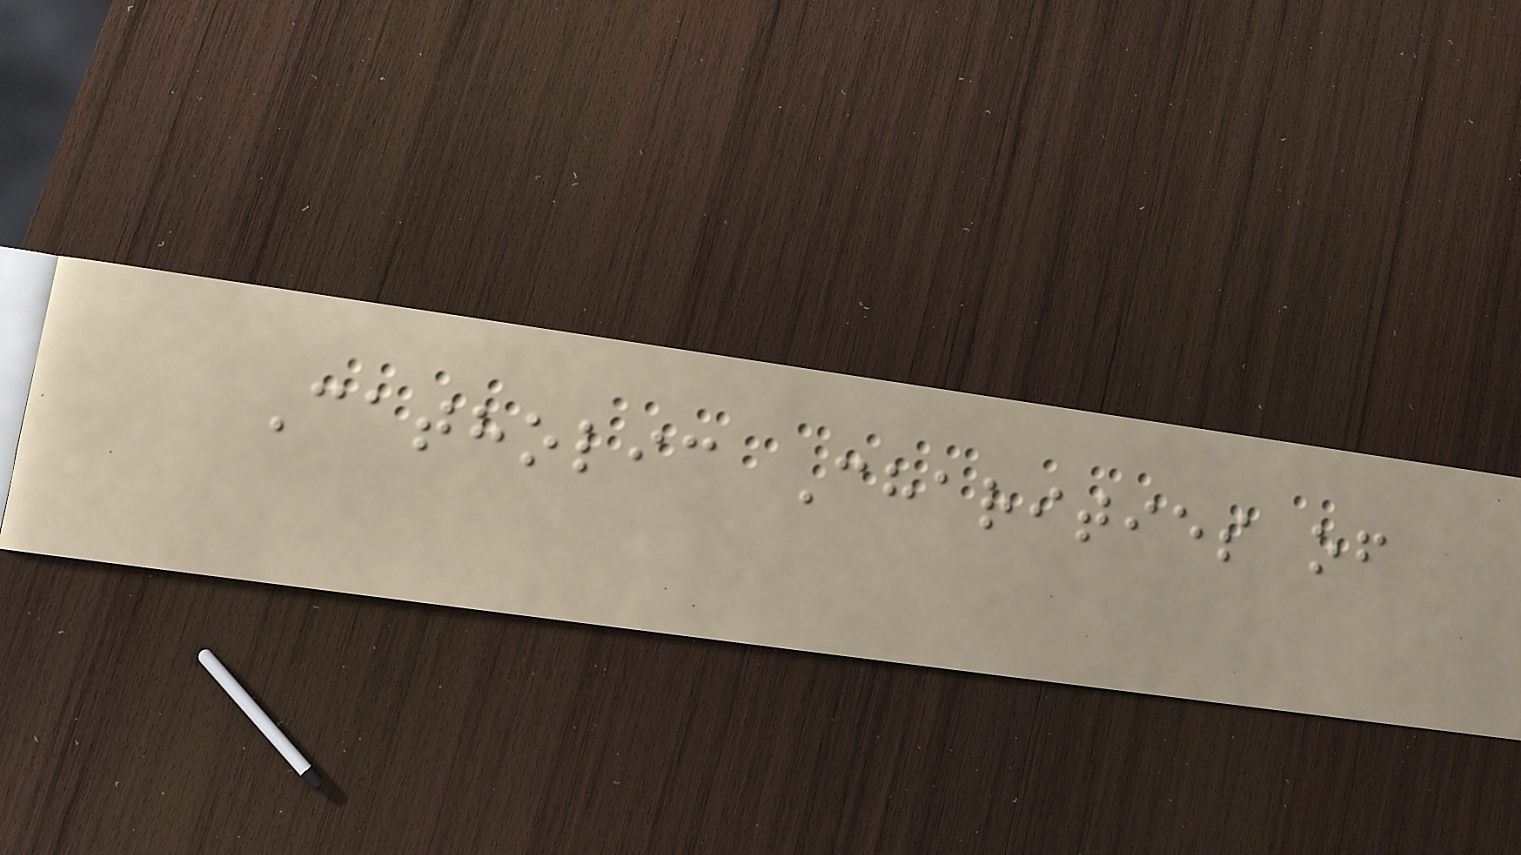Catholic Charities of
